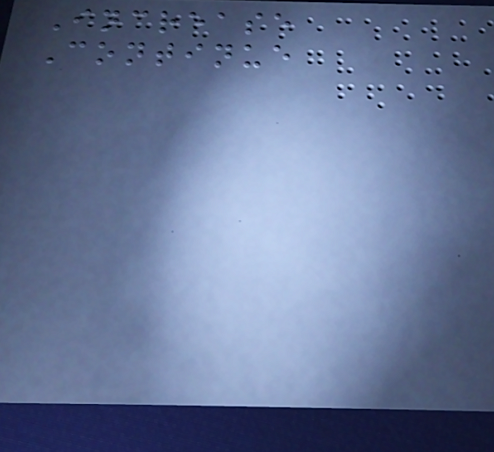Increase
Continue
